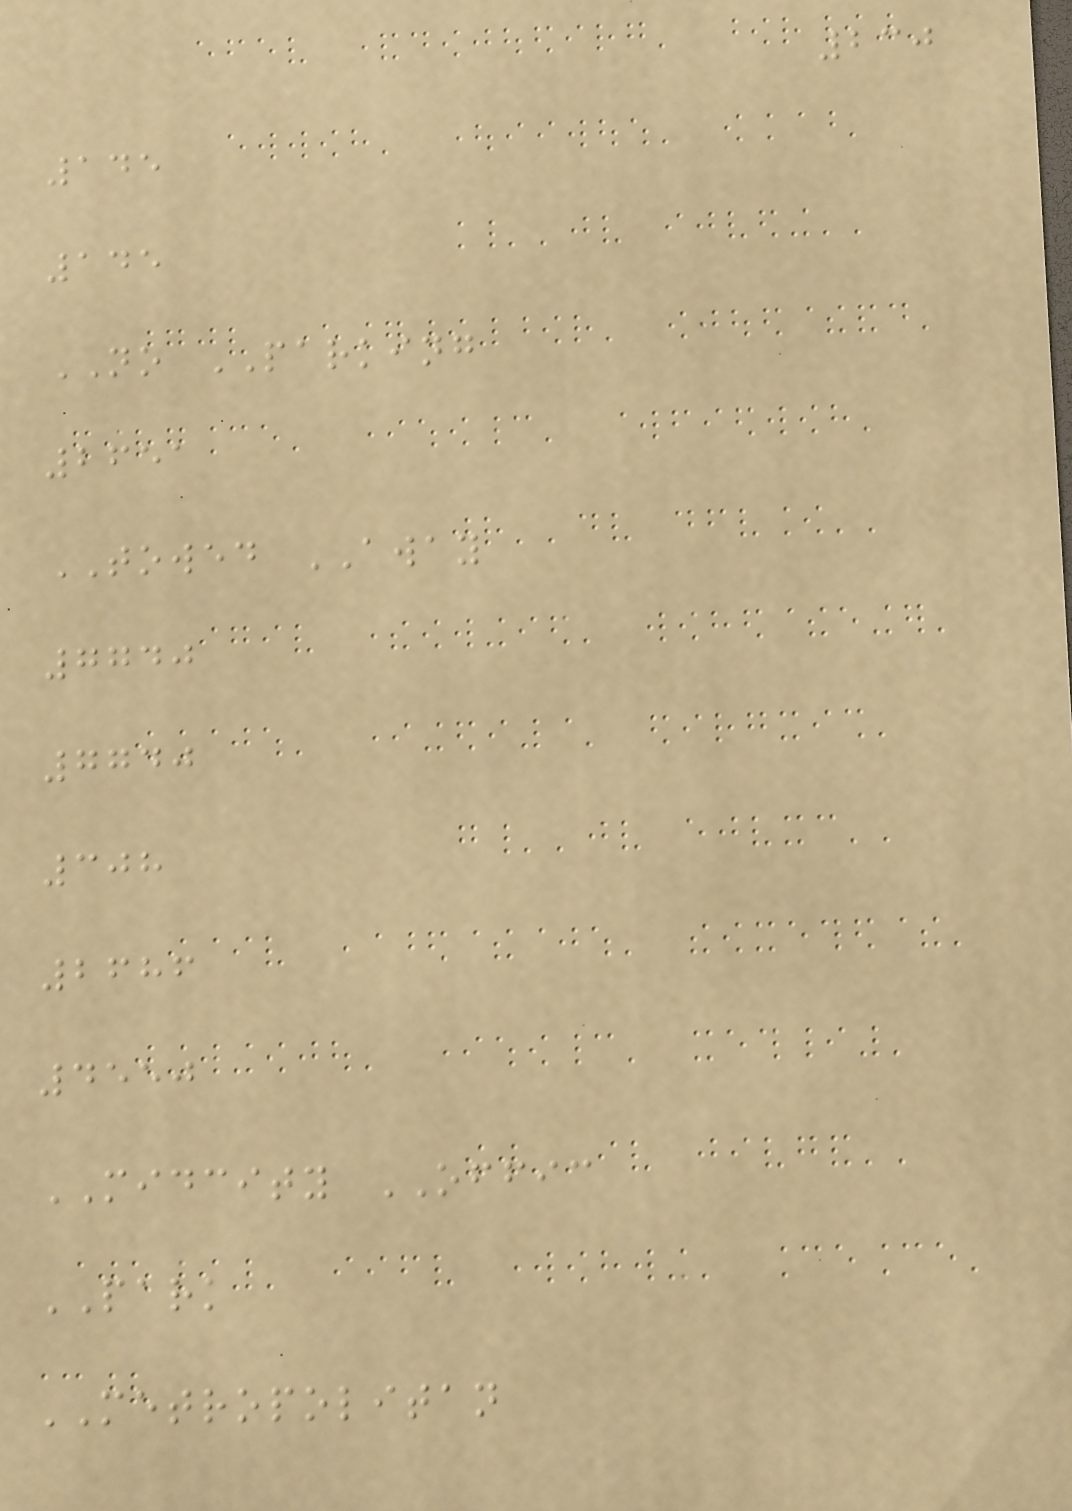230
145
145
NO PARKING
2651
TOWED AWAY
7740
7740
308
2686
4550
MIDCITY OFFIC
PARK
METROPOLITAN
